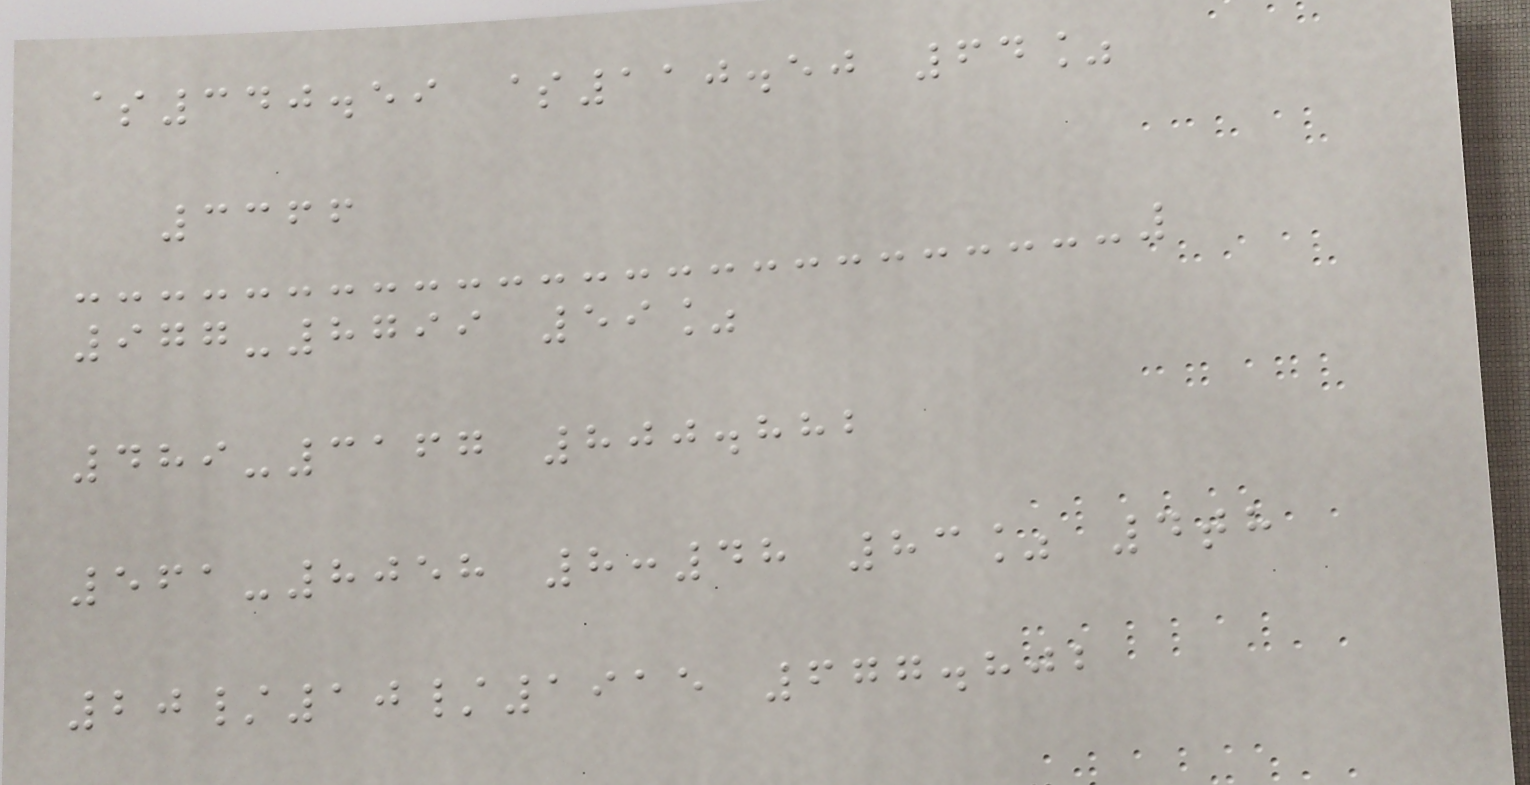$340.59 $110.50 64%
3366
977-8799 59%
489-3167 800.882
561-8058 8:48 83% 4th
20/10/1915 677.802
